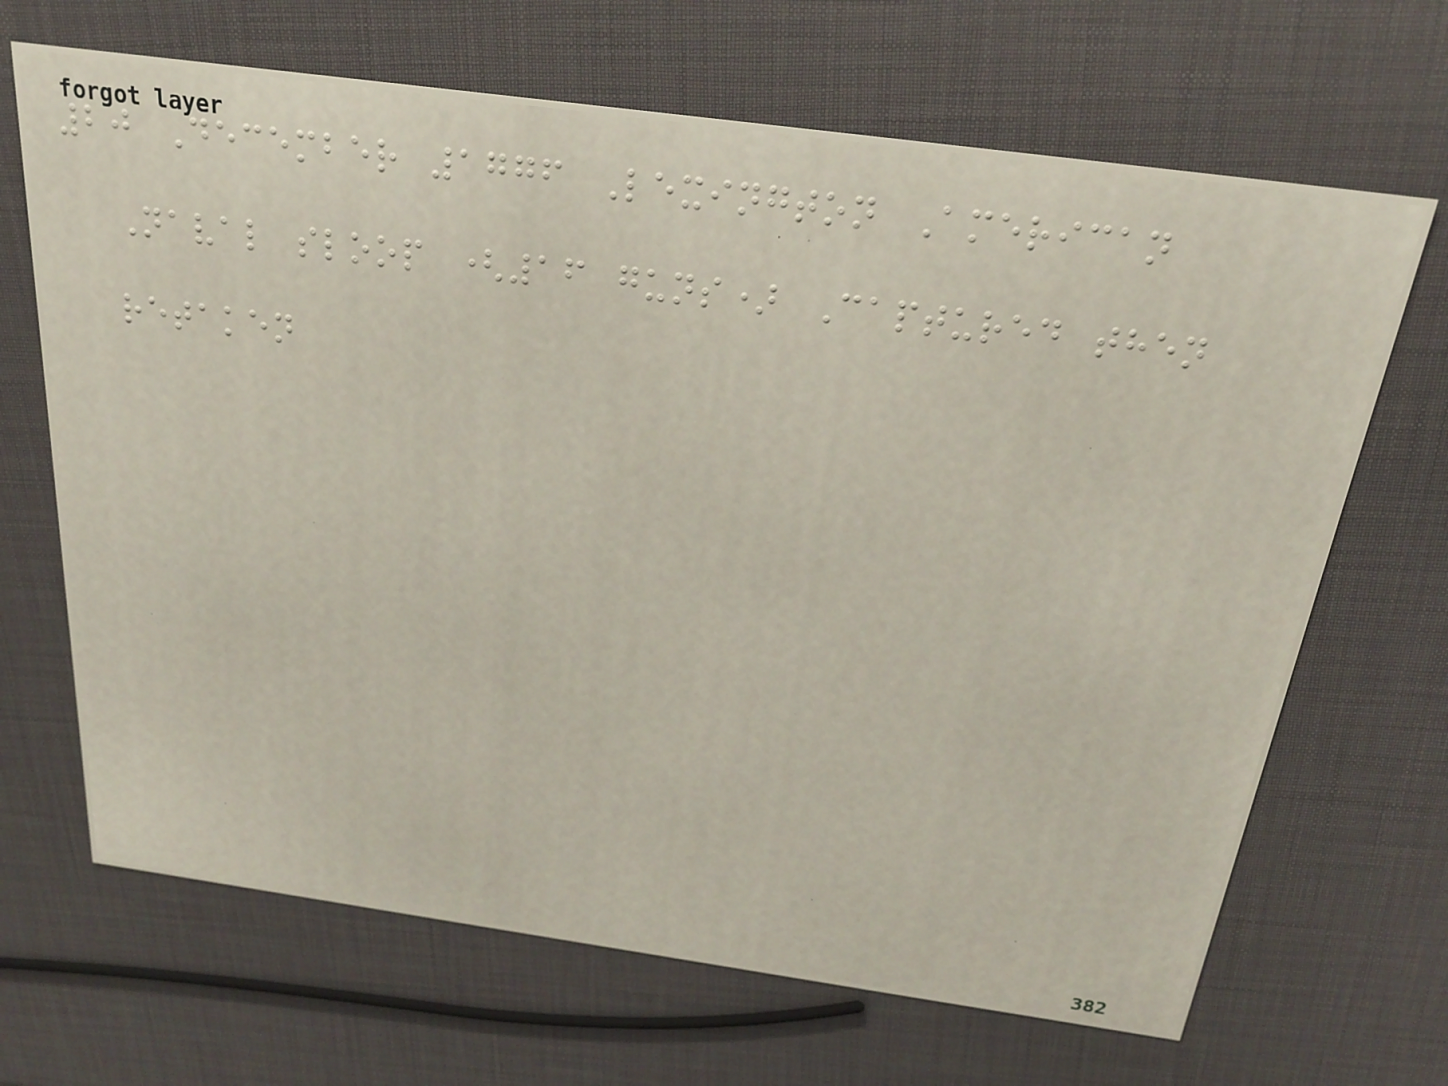20 December 1776 Lexington American
Naval sloop (16 guns) Captured then
retaken
